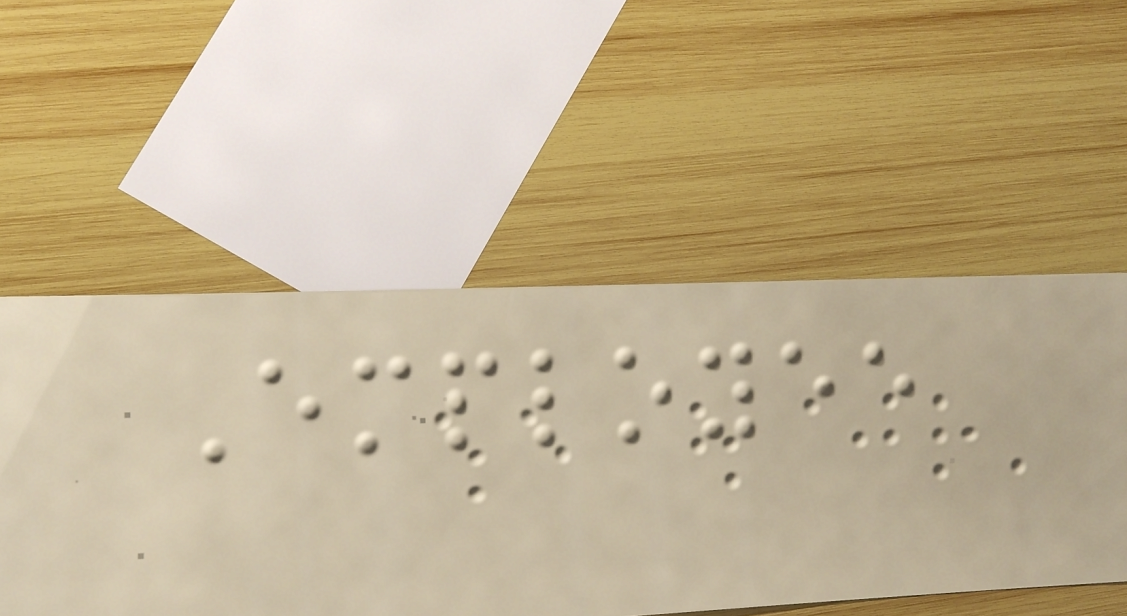Employee
